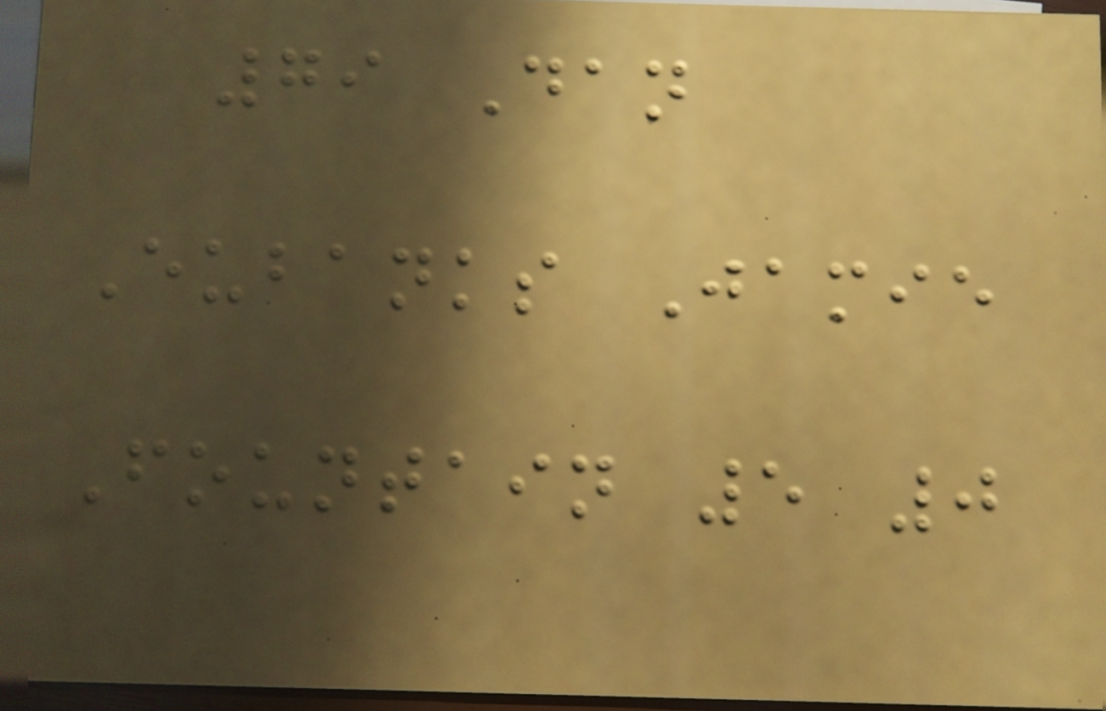79 Dan
Eubanks Jamie
Fountain 5 0
